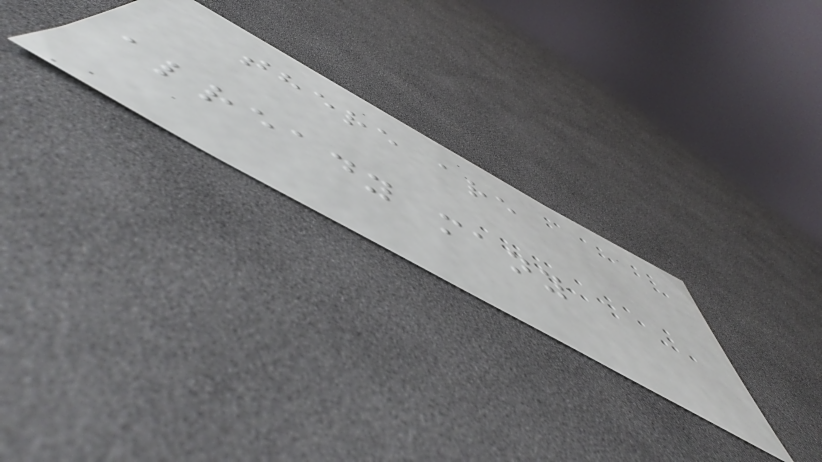there are
already many
